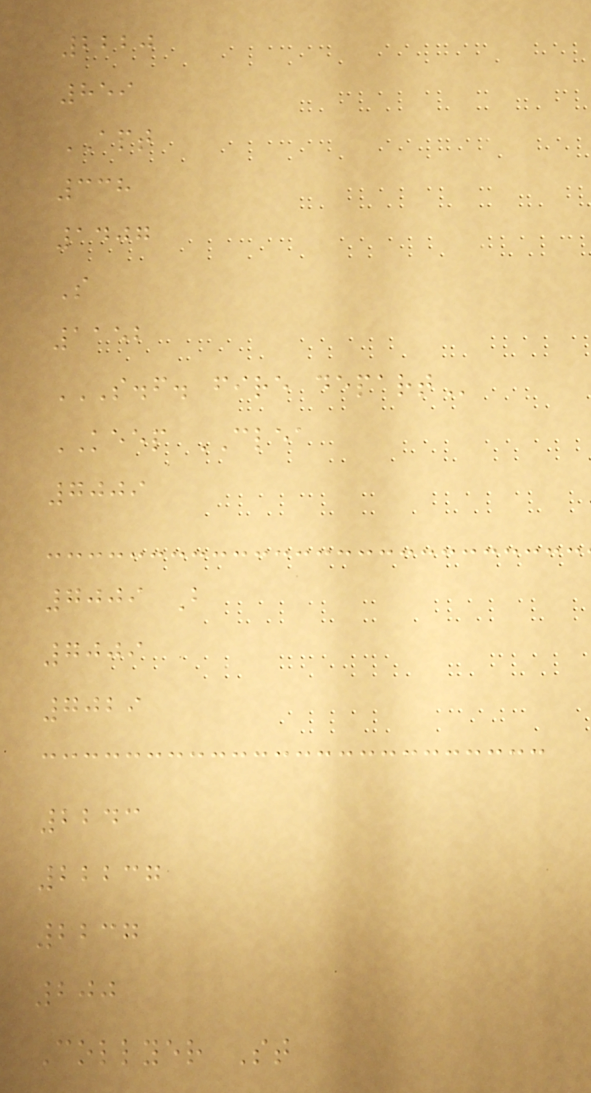2220
859
APT
338
1407
S
1152
S.F. FIRE DEPART
KEEP CLEA
7009
7009 B
7009
7029
2243
22237
2237
200
Collyer St
